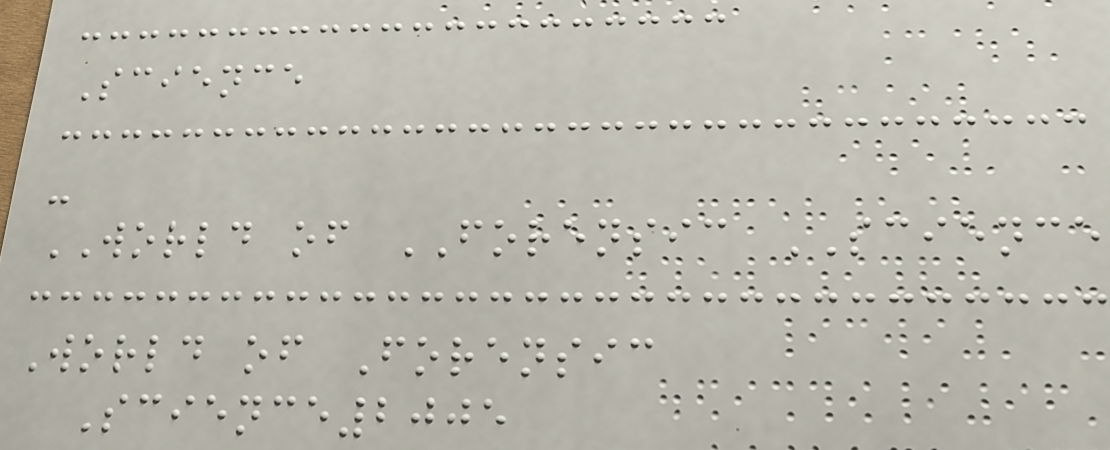Science
-
WORLD of FORENSIC SCIENCE
World of Forensic
Science2005
